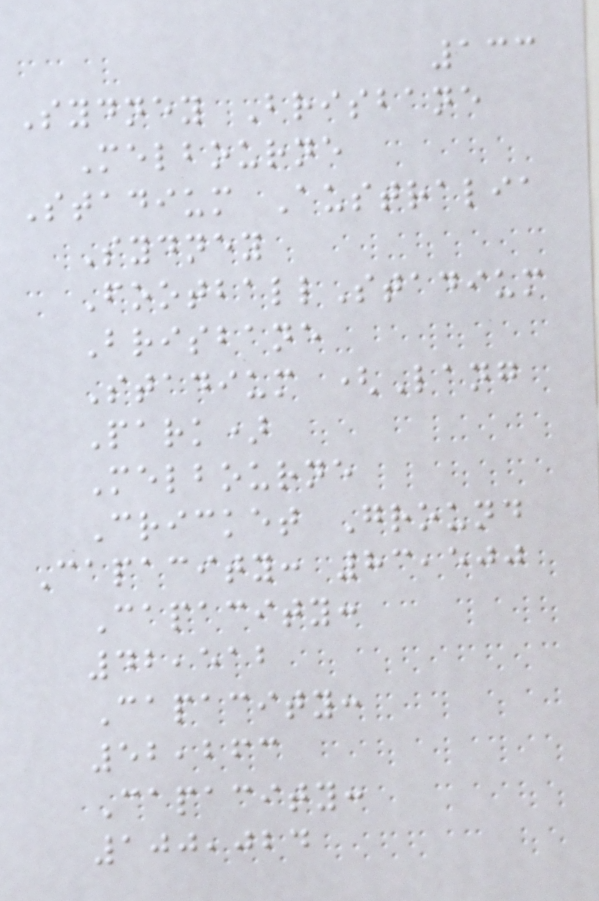133
Sydney Brisbane
Melbourne
Stadium Australia
Sydney
FootballStadium
Brisbane
Stadium (Lang
Park)
Melbourne
Cricket Ground
Capacity: 83,500
Capacity:
42,512
Capacity:
52,263
Capacity:
100,024
